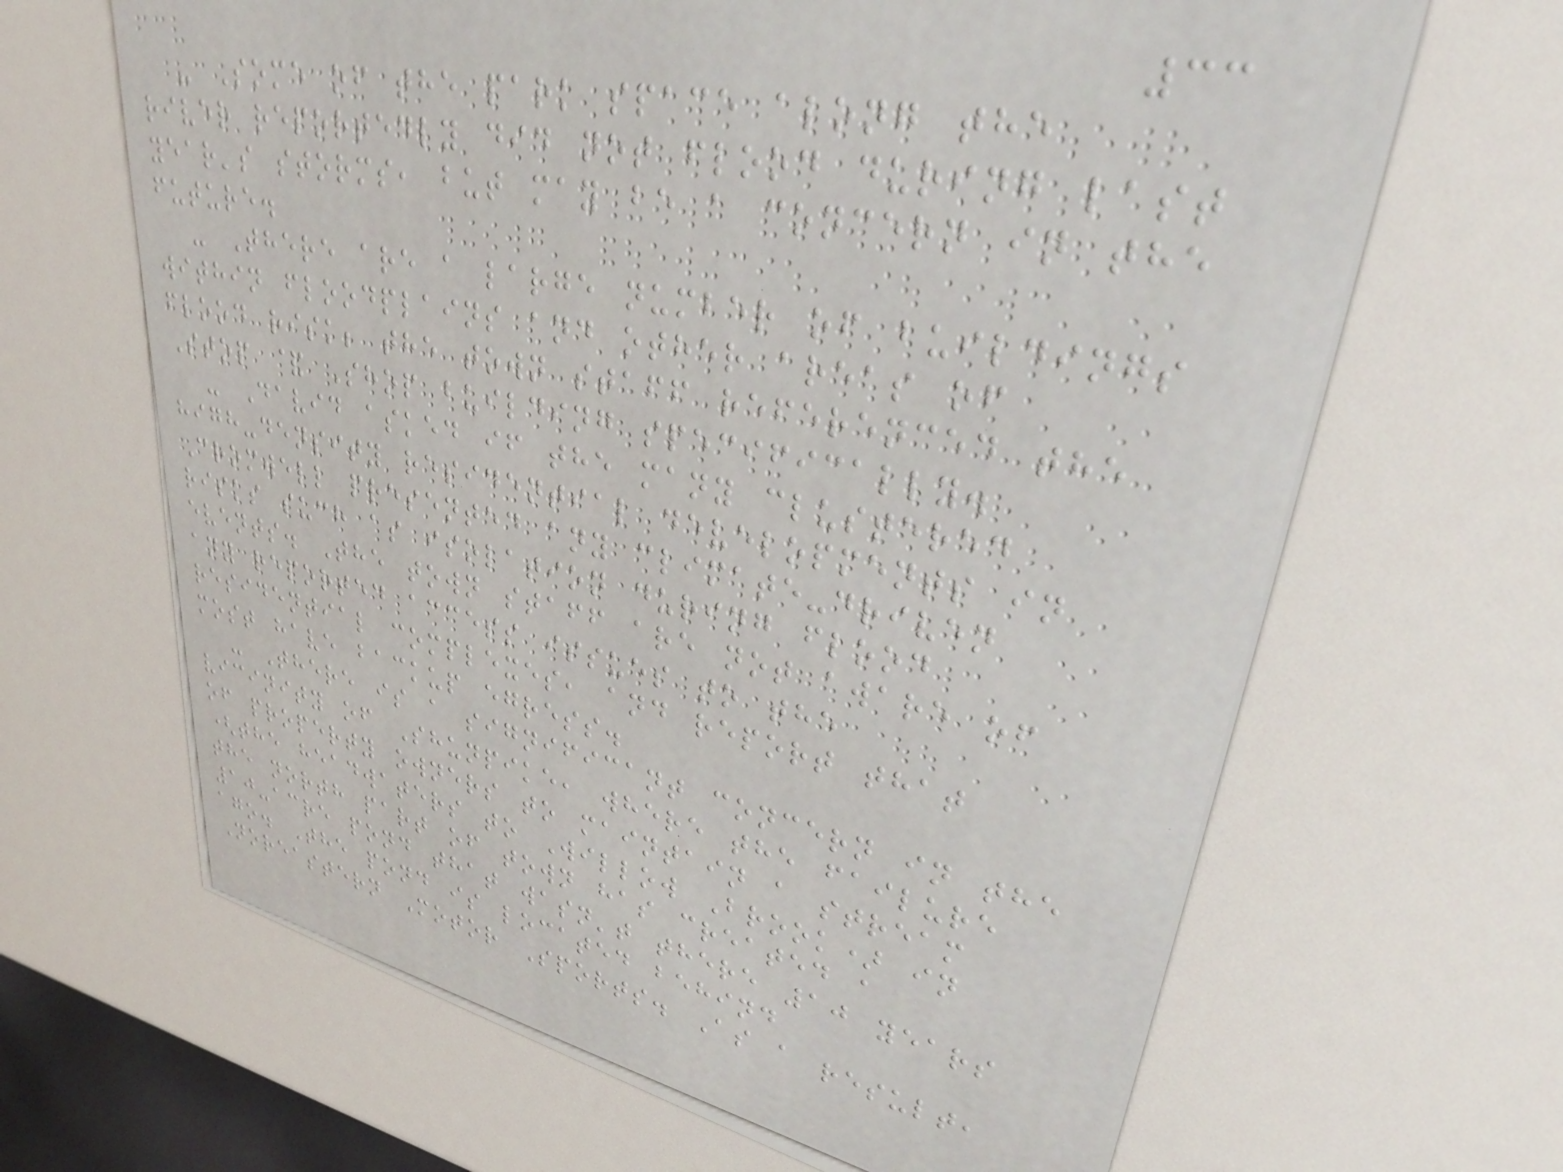33
- Some of the park space along the
river reportedly did not flood during last
year's storms, but may be a concern in the
future.
- There are a large number of buildings
within floodplains and other areas of
flood risk; the town staff referenced the
Stop & Shop building specifically.
- David asked if the many clustered
high-density residential developments in
Cromwell presented any climate-driven
risks such as isolation during flood
events. The town staff are not aware of
any reported access issues to the
residential complexes, and report that
most have backup egress.
- There is a significant concern in the
vicinity of Shunpike, where the failure
of property owners to maintain a stream
(the headwaters to Willow Brook) in
the north part of town has created a
10-acre pond that wasn't there 10 years
ago. The pond is located behind
Noreastern Motor Sports. As a result,
